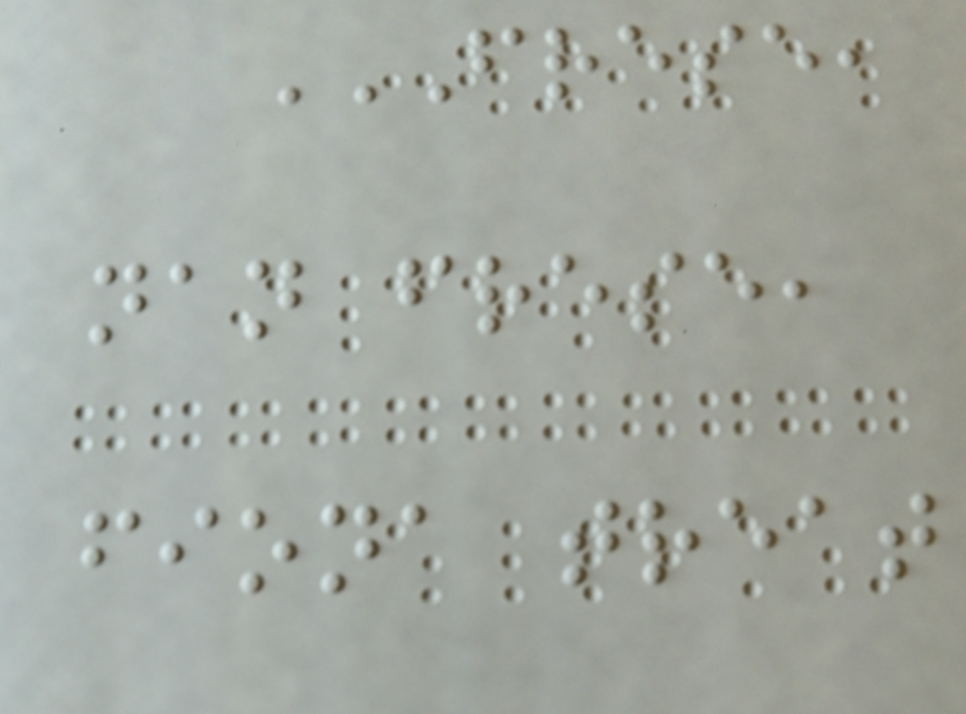FRESE,
NAN FRESE,
FIONA TREAT
